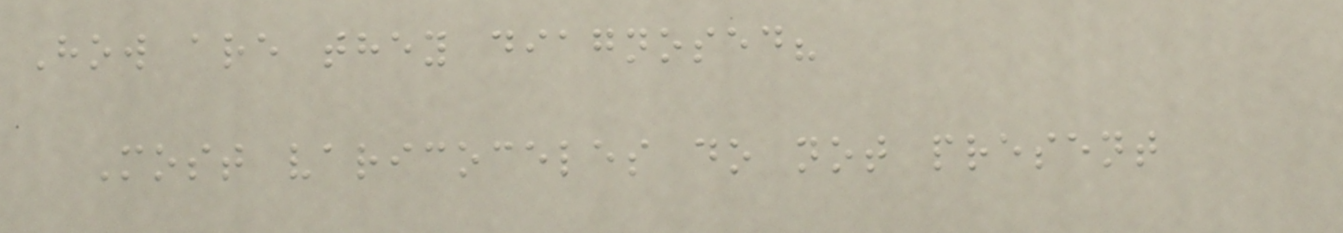How are they diagnosed?
Most varicoceles do not present
